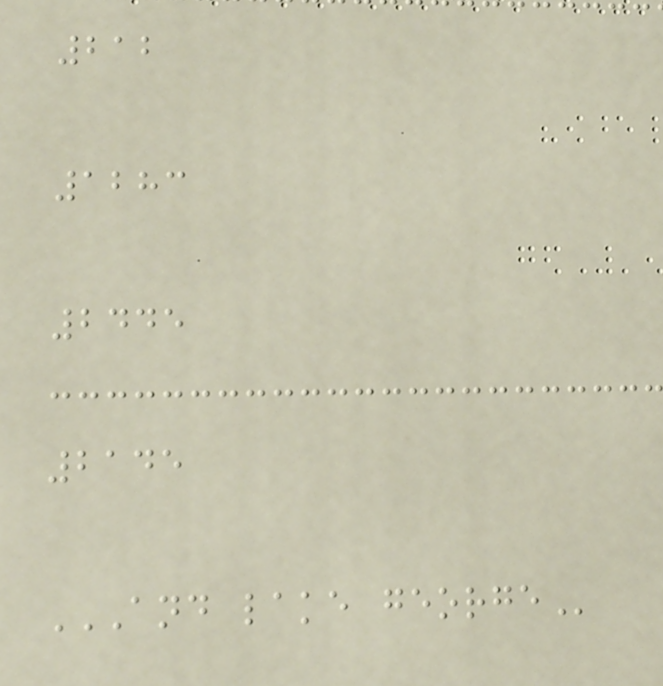212
1283
2445
2145
AND LAKE GEORGE
